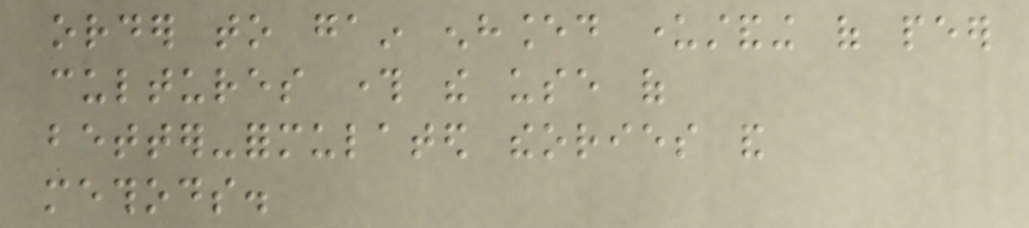order to gain enhanced understanding of peer
cultures through the use of
better-formulated theories and
methods.
